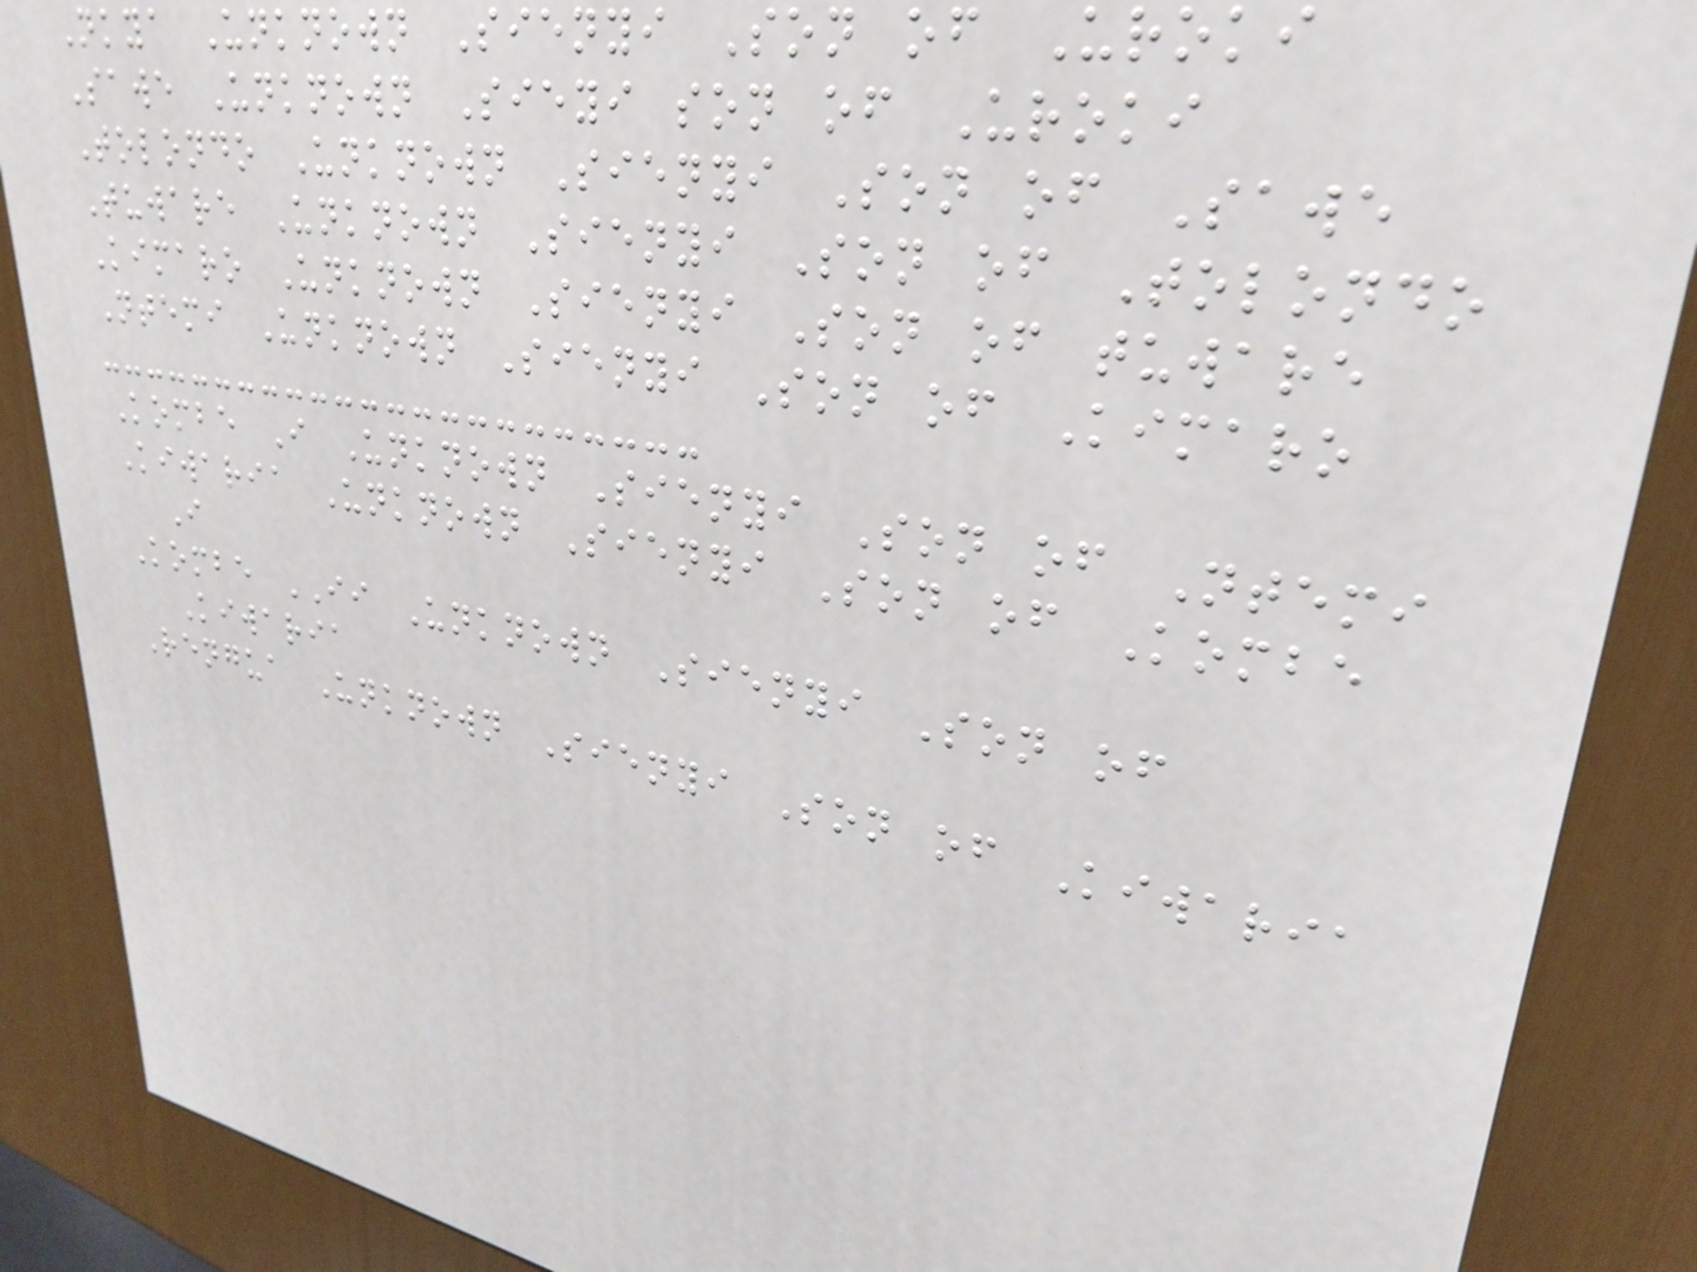Nkya Unknown Sienyi Son of Uroki
Sawe Unknown Sieyi son of Uroki
Tolondo Unknown Sienyi Son of Sawe
Tuware Unknown Sienyi Son of Tolondo
Kimaro Unknown Sienyi Son of tuware
Ntemi Unknown Sienyi Son of Kimaro
Kombe I Unknown Sienyi Son of Ntemi
Kiwaria Unknown Sienyi Son of Kombe
I
Kombe II Unknown Sienyi Son of
Kiwaria
Rengua Unknown Sienyi Son of Kiwaria
